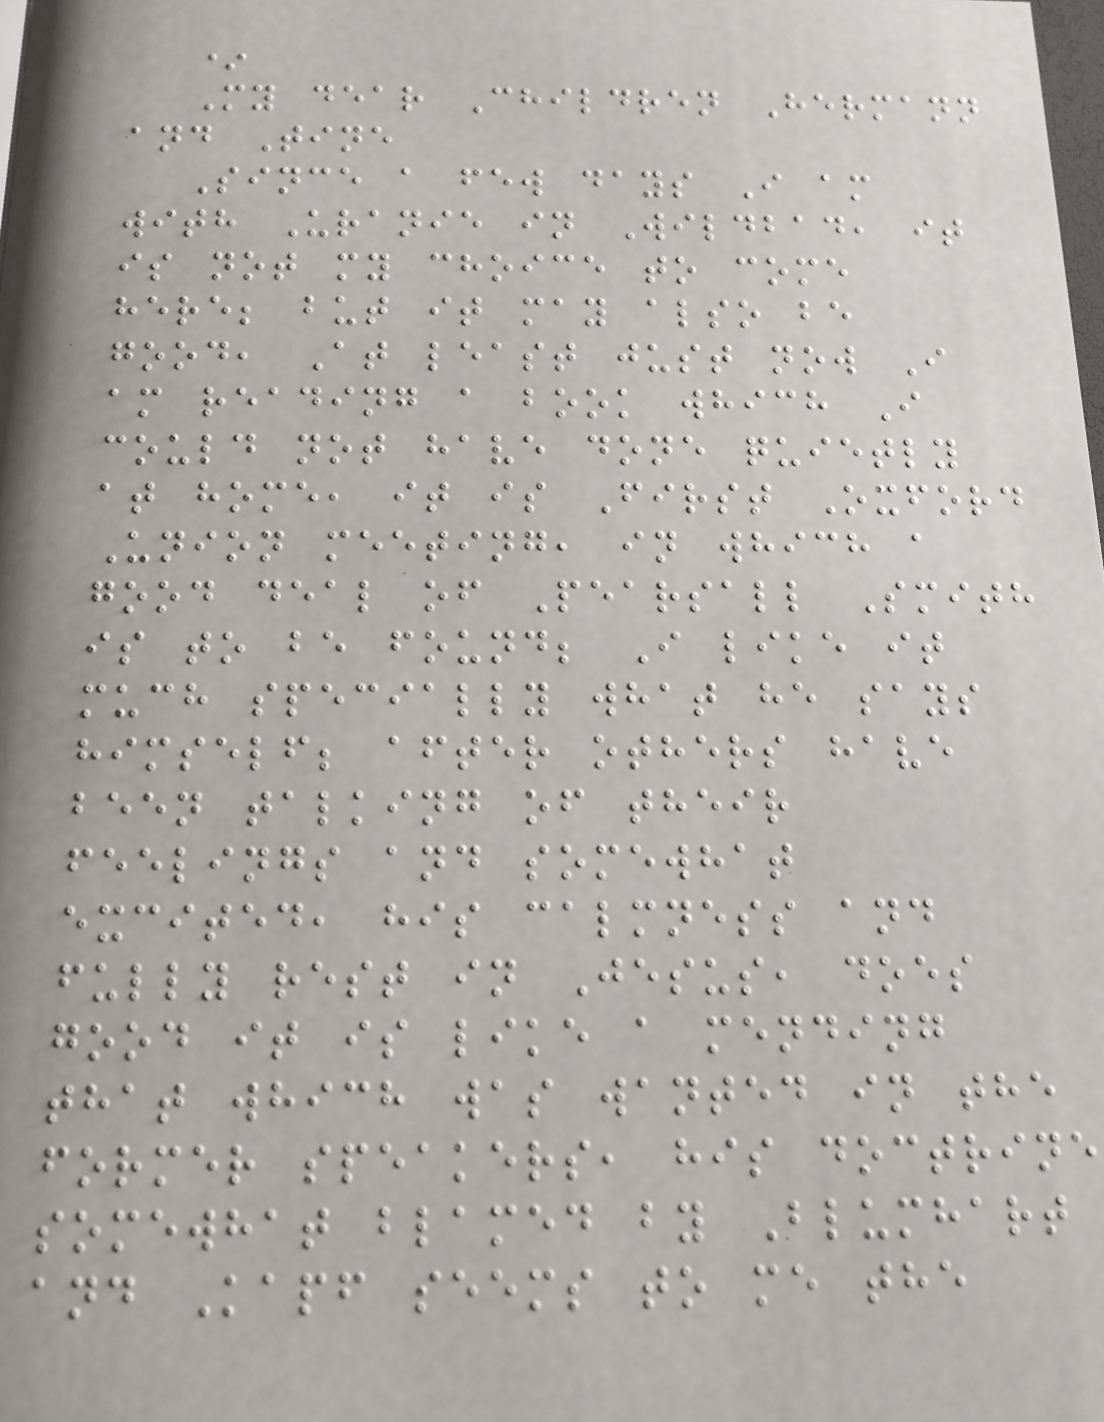*
My dear Children Hermann
and Tine
Since a few days I am
with Uranie in Wildbad, it
is not my choice to come
here; but it may also be
good, At least just now I
am reading a book which I
could not have done quietly
at home, it is First Oxford
Union meeting, in which a
good deal of Pearsall Smith
is to be found; I like it
much specially what he says
himself; after others have
been talking of their
feelings and somewhat
excited, his calmness and
fully rest in Jesus, does
good it is like a mending
that which was wanted in the
former speakers, his doctrine
somewhat blamed by Blumhart
and Kapf seems to me the
